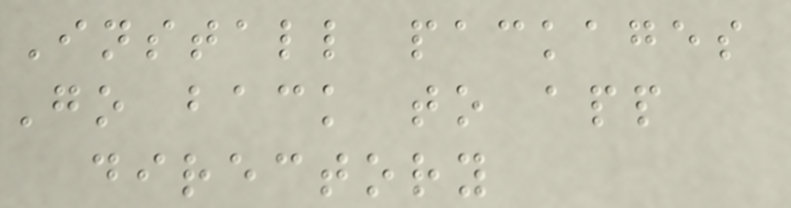Install packages
Go back to app
directory
